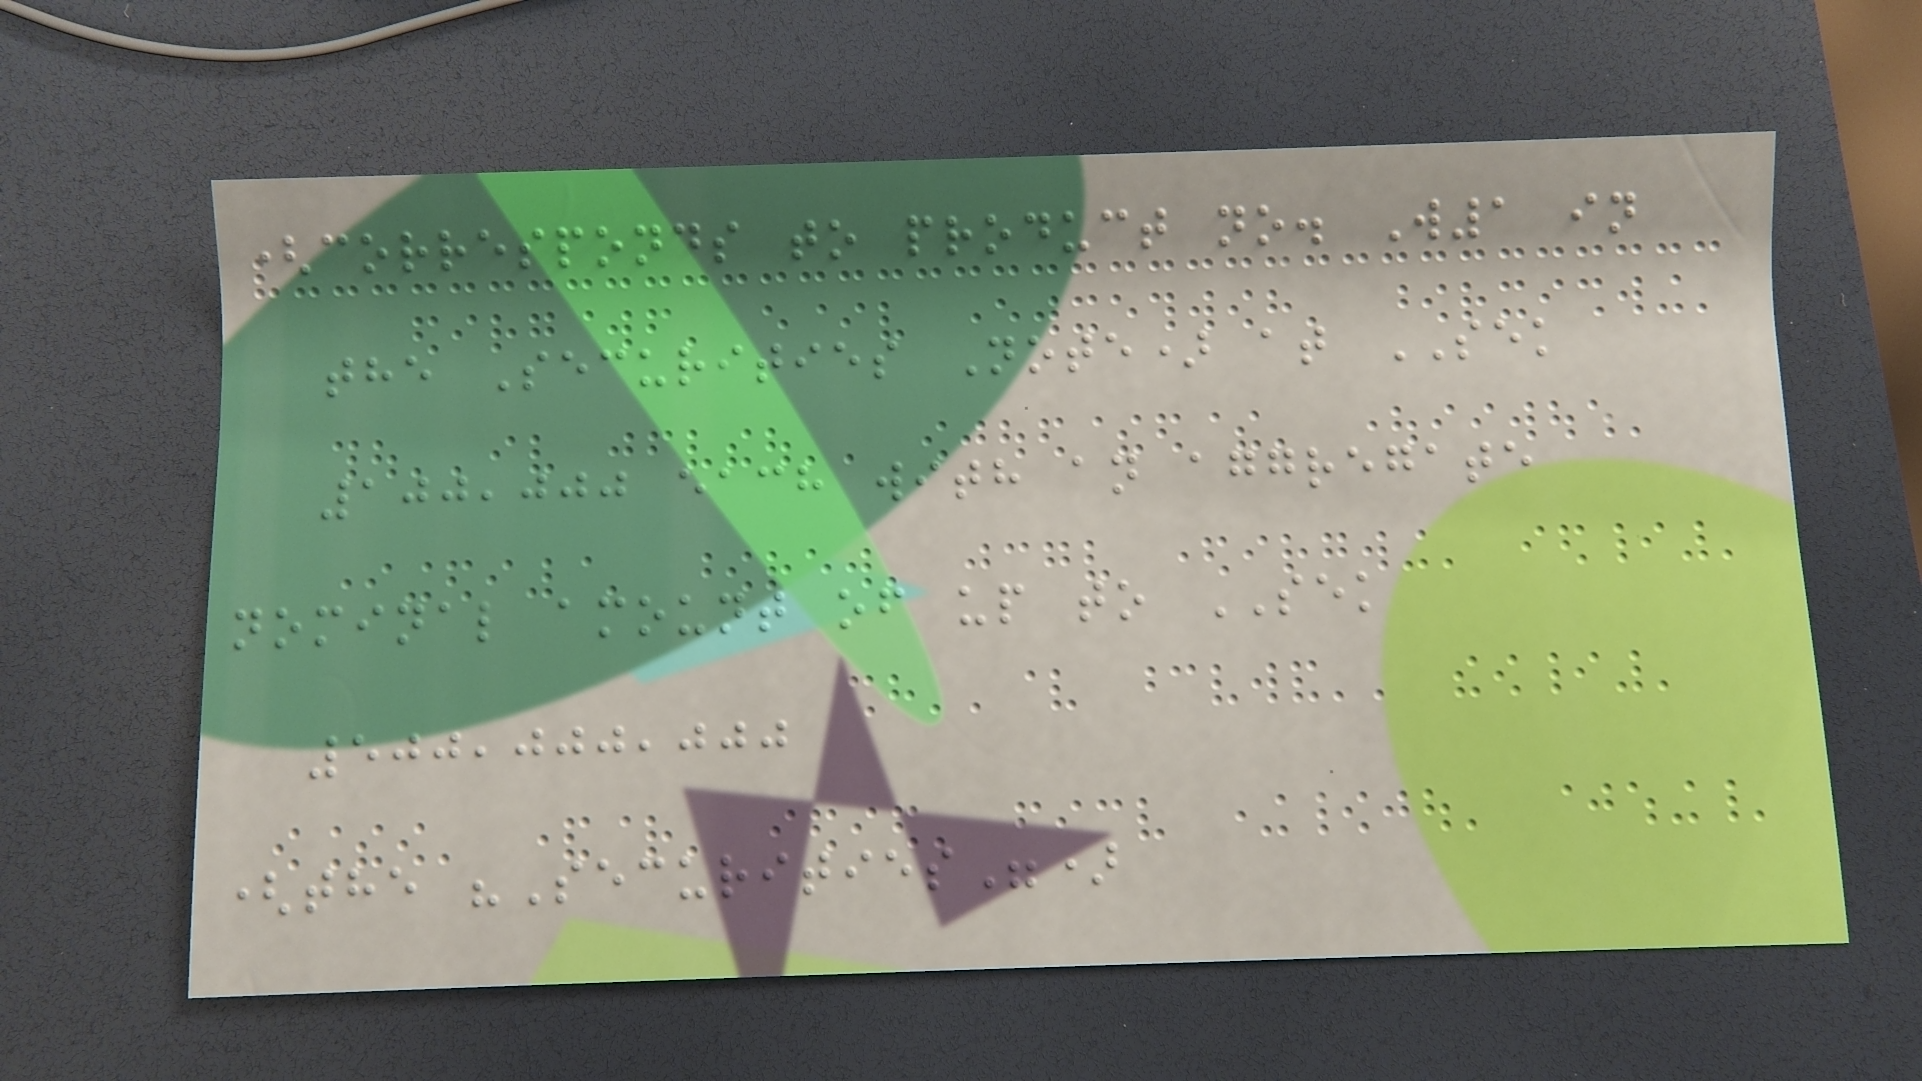(corresponds to product no. W1 in
the Securities Note) at SEK
100,000 each with an aggregate
nominal amount of up to SEK
500,000,000
(the "Securities")
